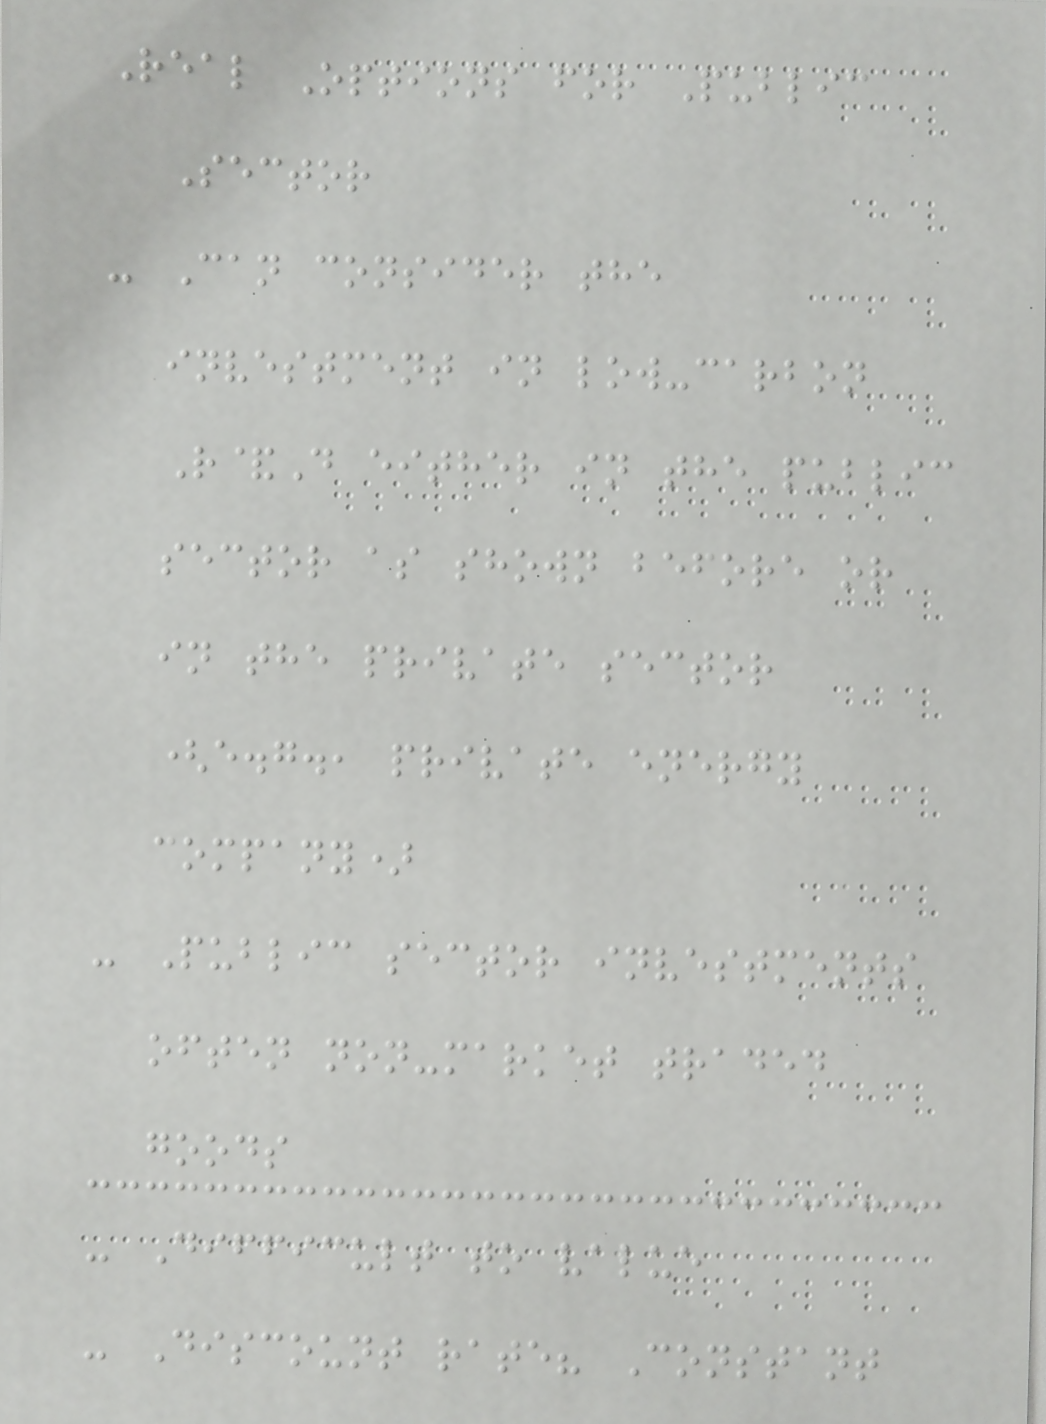Real Options for Public
Sector
- Can consider the
investment in low-carbon
R&D either in the public
sector as shown before or
in the private sector
(e.g., private energy
company)
- Public sector investments
often non-market traded
goods
- Difficult to value
- Discount rate? Constant
